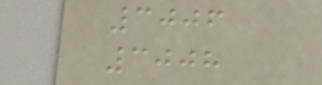3006
3008
